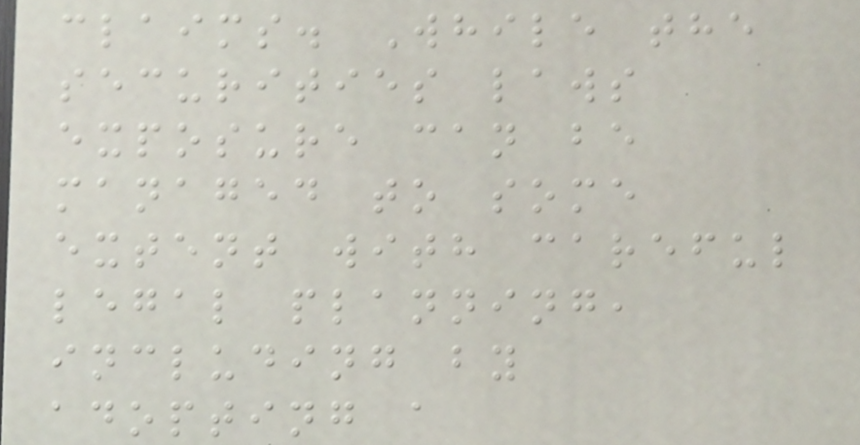claims. While the
securities laws
exposure can be
managed to some
extent with careful
legal planning,
including by
adopting a
